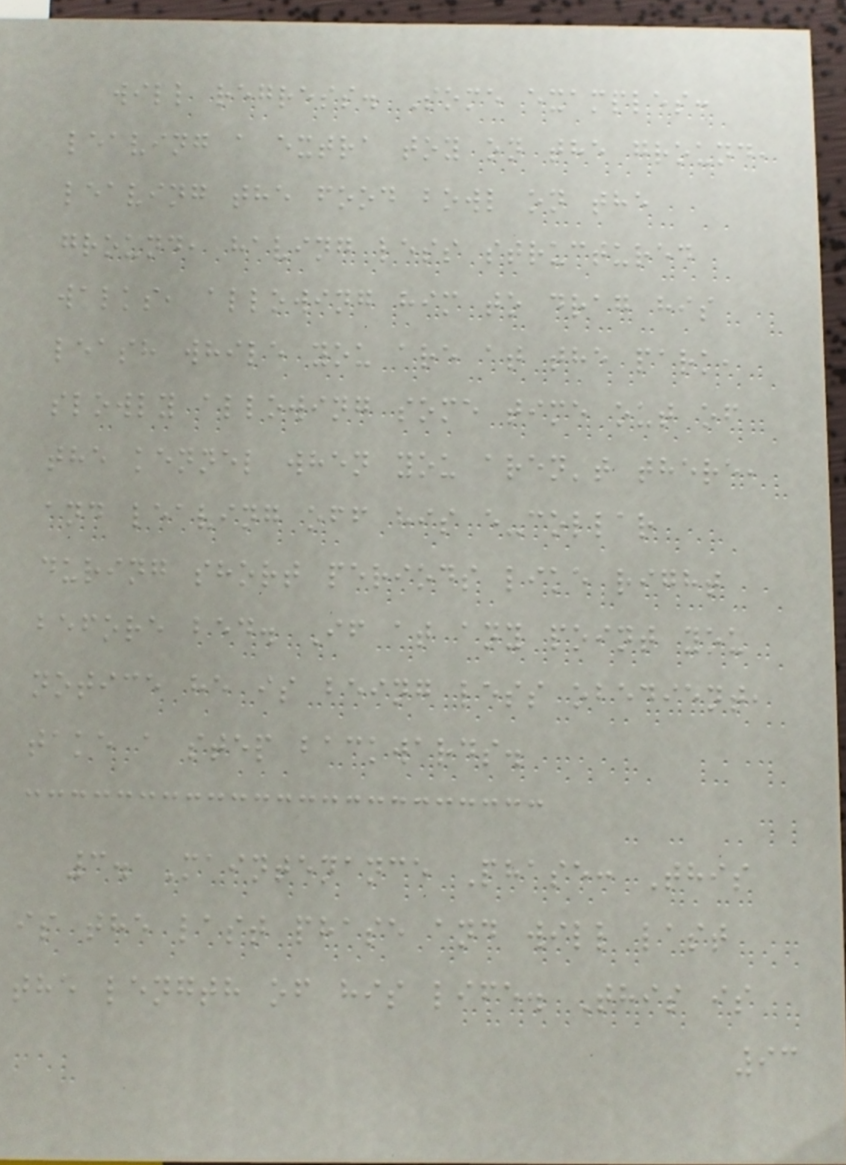will regress. Some examples:
leaving a extra toy on the ground,
leaving the food bowl on the
ground, having less structured
walks, allowing him to drag his
leash while you are at the park,
slowly allowing some time out of
the kennel when you aren't there,
and leaving off his e-collar
during short periods like right
before bed. If at any point you
notice he is being less obedient,
take a step backwards.
3. Maintenance Phase: This
is the last phase and will last
the length of his life. This is
93
